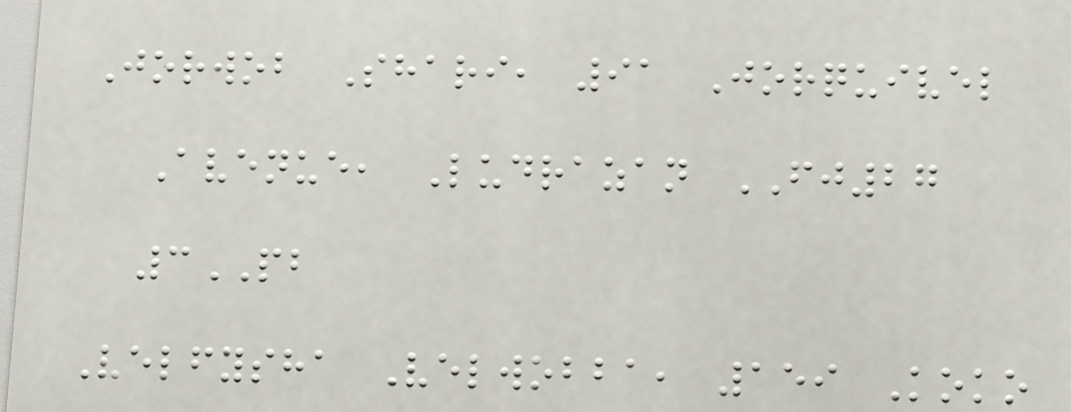Jorwob Shari, 91 Jorquivel
Avenue, Ludrazan FJ27
3PB
Velfysha Velwobba, 159 Koko
